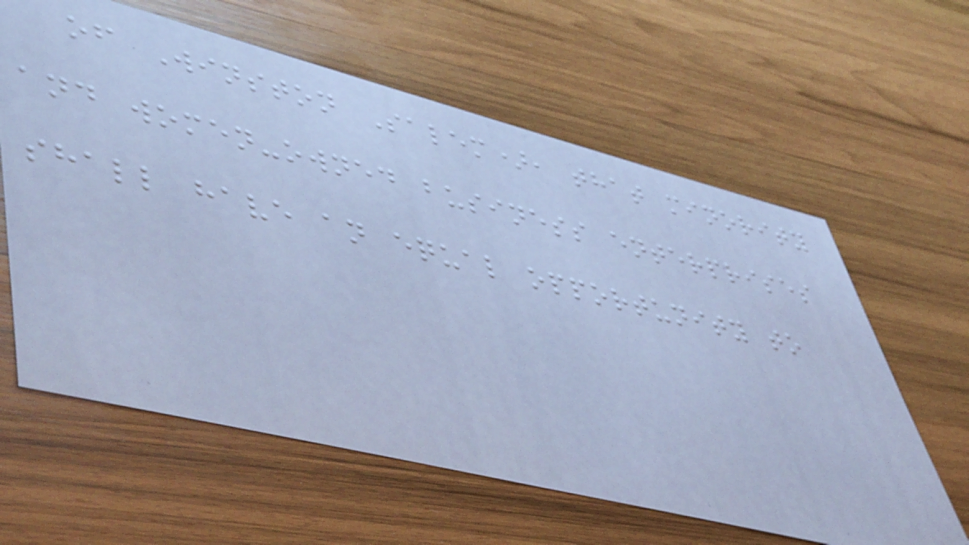of Winston Salem), that minority
and women-owned business enterprises
shall have an equal opportunity to
